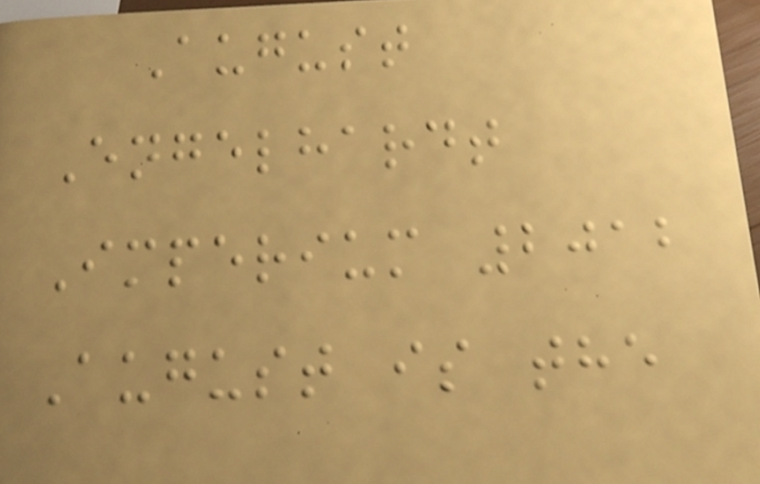August
Engelhardt
Imperium 2012
August is the
